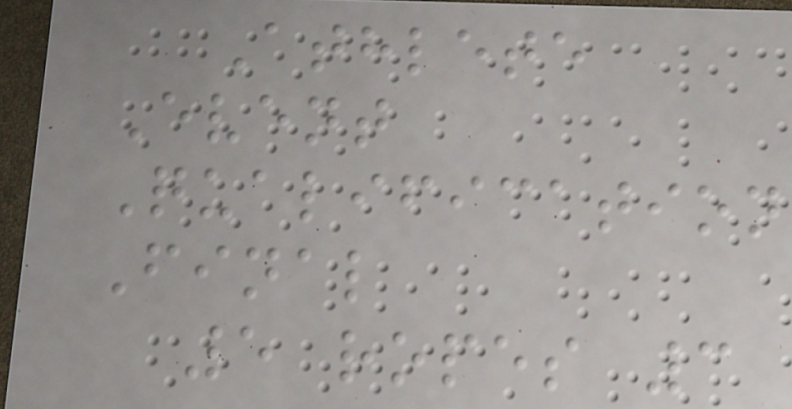Athlete
Event
Qualification
Final
5 ropes 3
